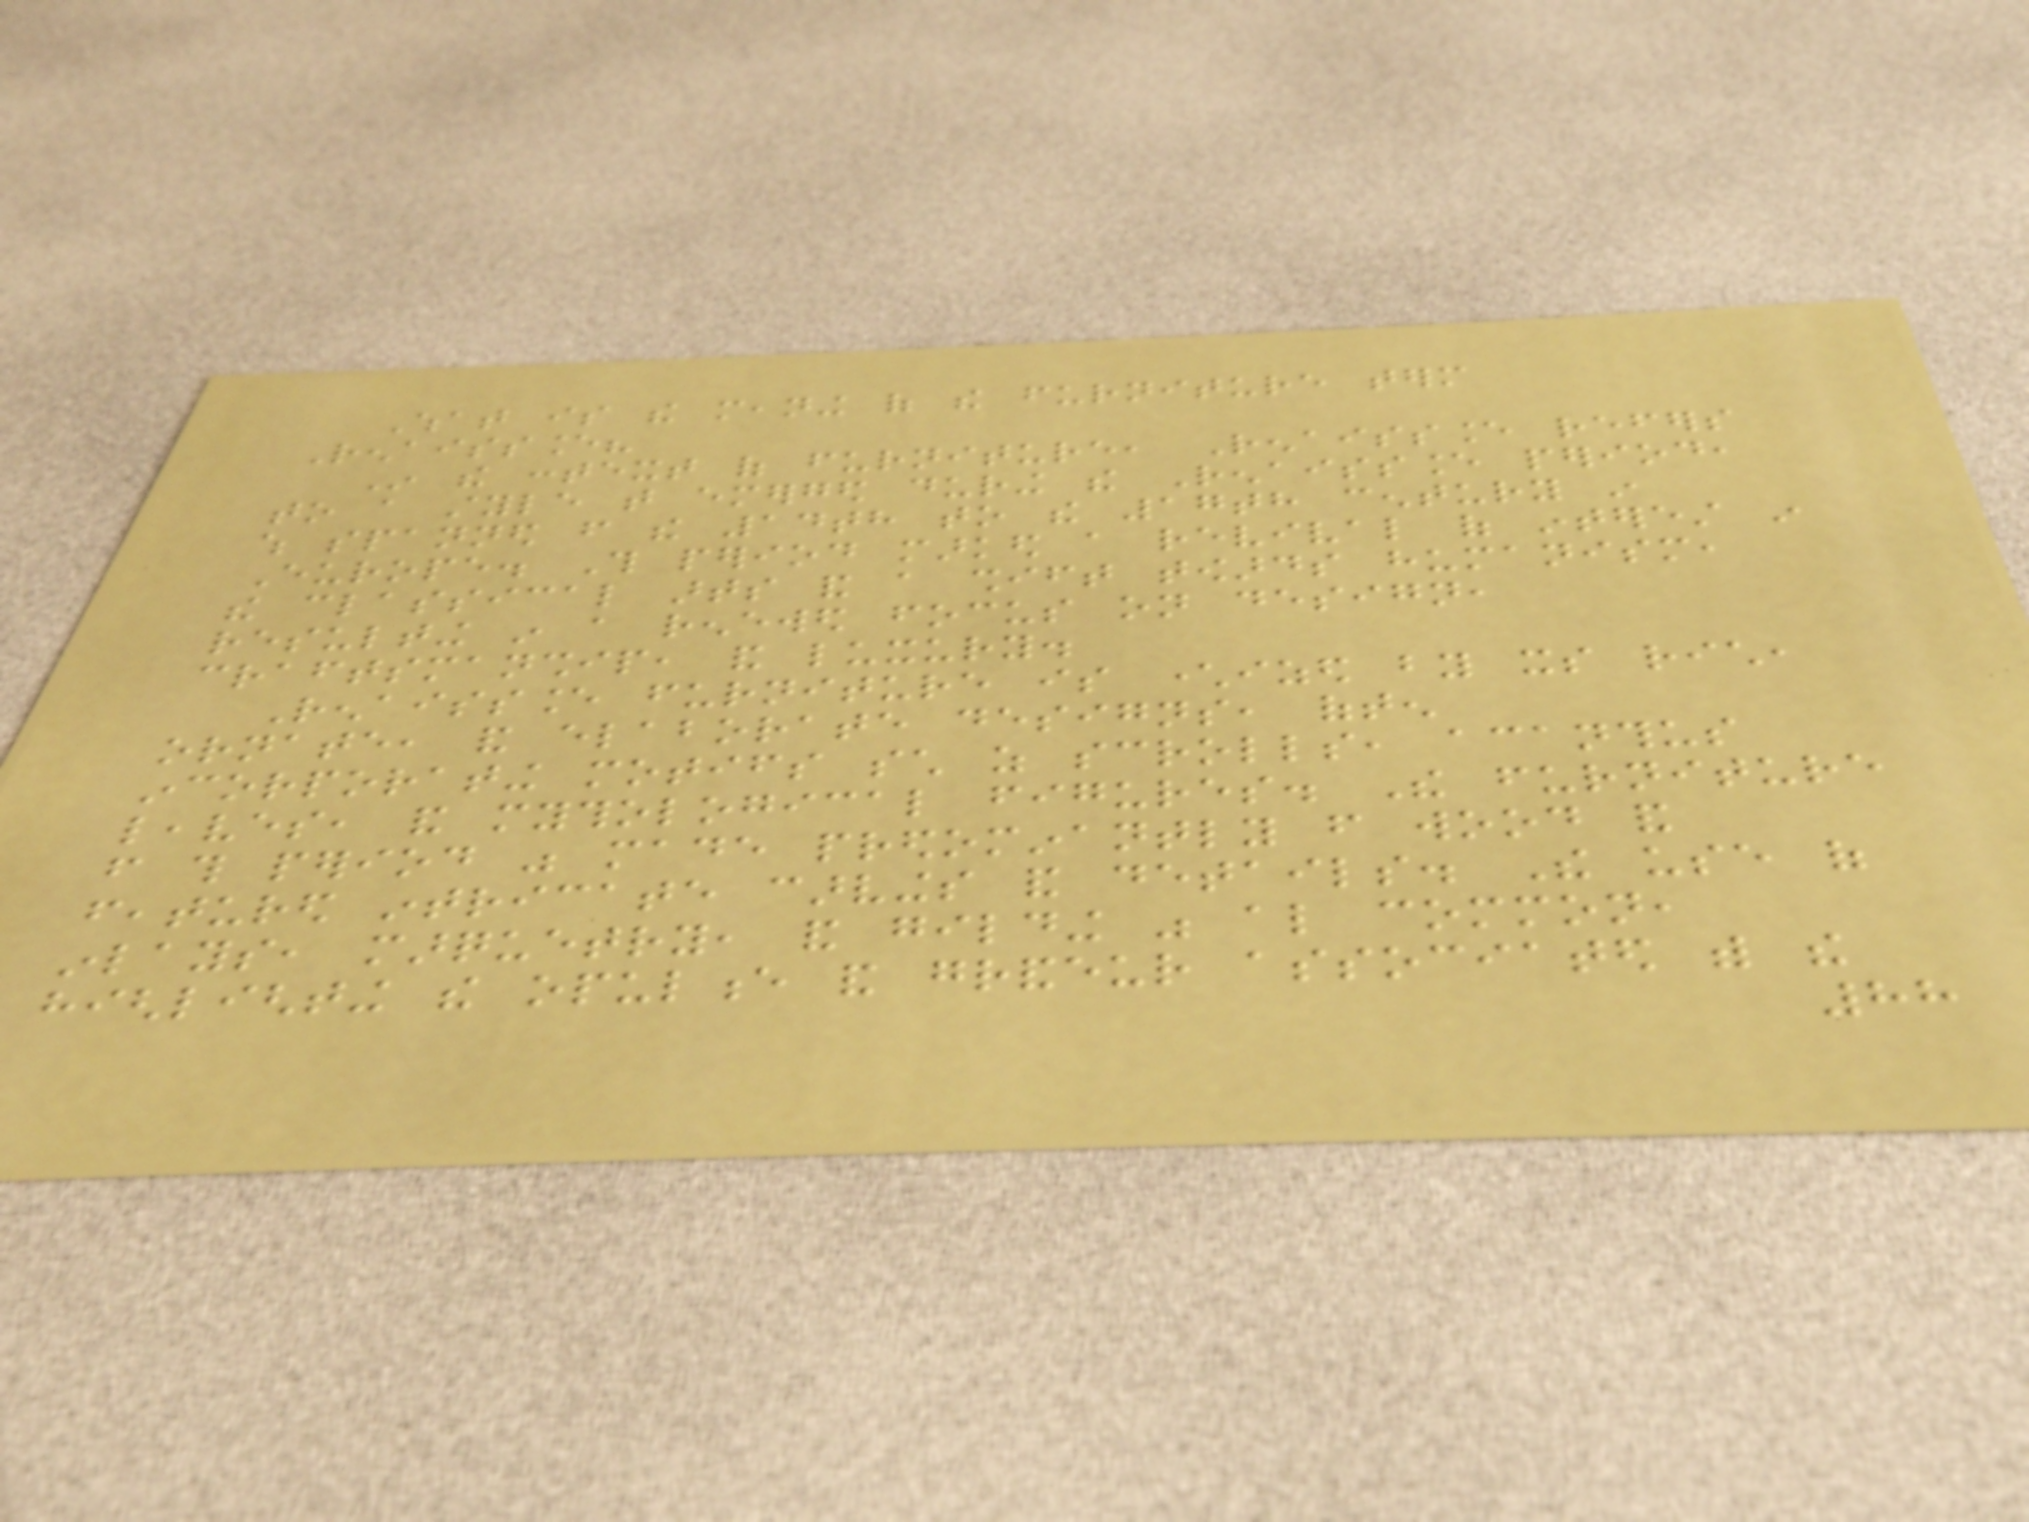What is the meaning of the furniture term
Renaissance?
In the context of furniture, Renaissance refers
to a style that emerged during the Renaissance period,
which spanned from the 14th to the 17th century in
Europe. This period marked a revival of interest in
the classical arts and a shift towards humanism,
resulting in a renewed focus on design,
craftsmanship, and luxury.
Renaissance furniture is characterized by its rich,
ornate, and elaborate designs, often
incorporating motifs such as scrolls, acanthus
leaves, and mythological figures. The furniture
from this period was made predominantly from wood and
featured intricate carvings and details. The use of
inlays, marquetry, and gilding was also common,
highlighting the opulence and grandeur associated with the
88
